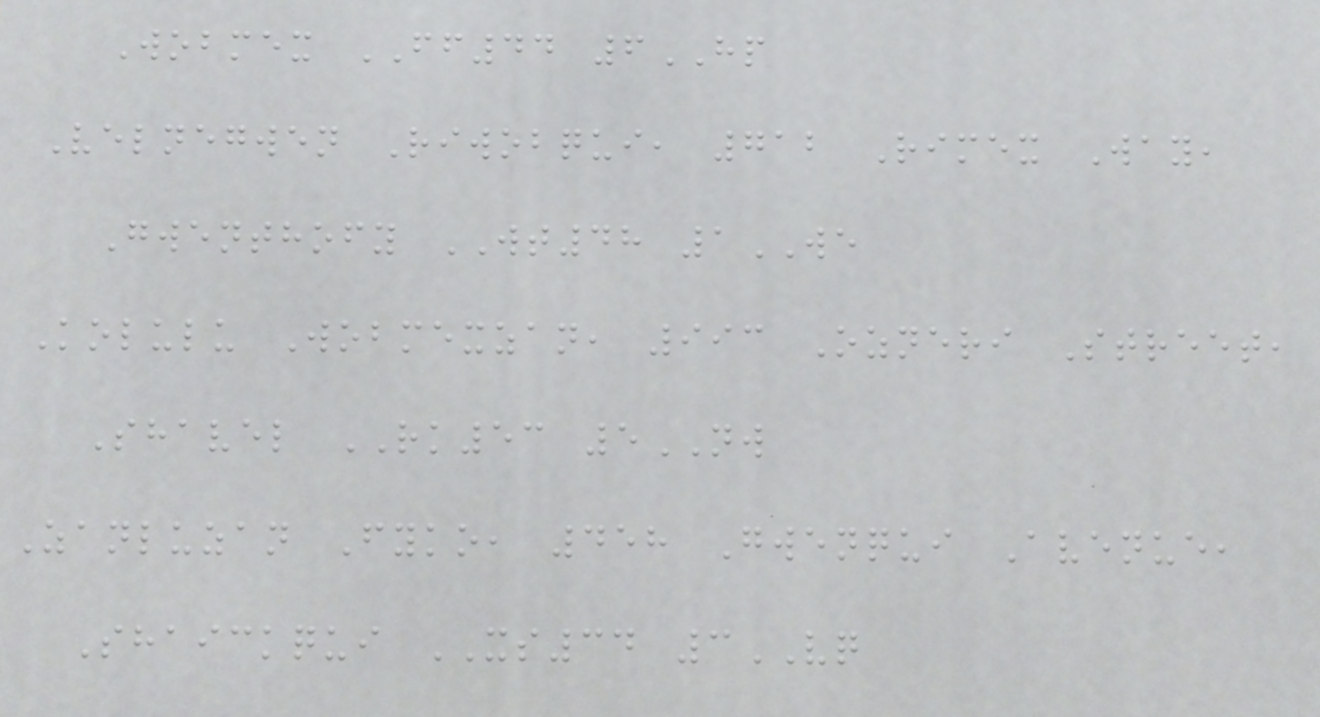Wobmex FF44 6HP
Velnegwen Riwobqui, 712 Rimex Way,
Gwenthofy WT48 1WE
Kolulu Wobmexzan, 993 Ozneri Street,
Shavel RK53 5NW
Zanluzan Fyko, 458 Gwenqui Avenue,
Shaickqui XS34 3VQ
